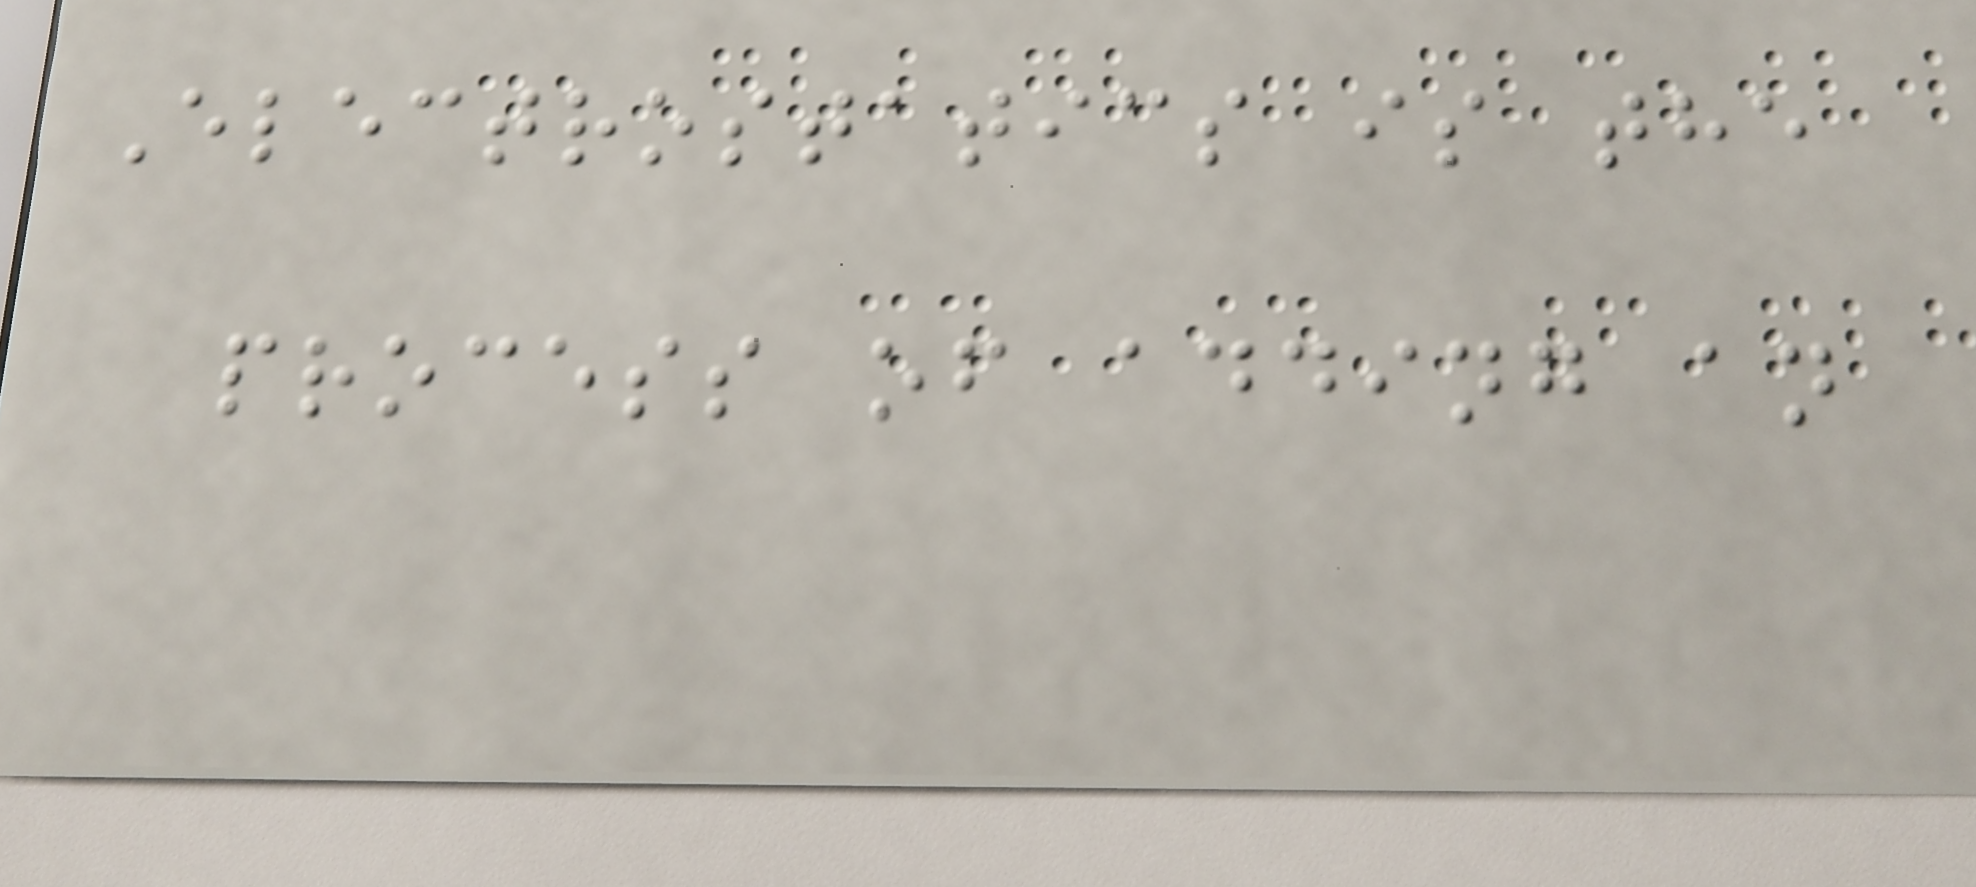Electrostatics is the
process of adding an
